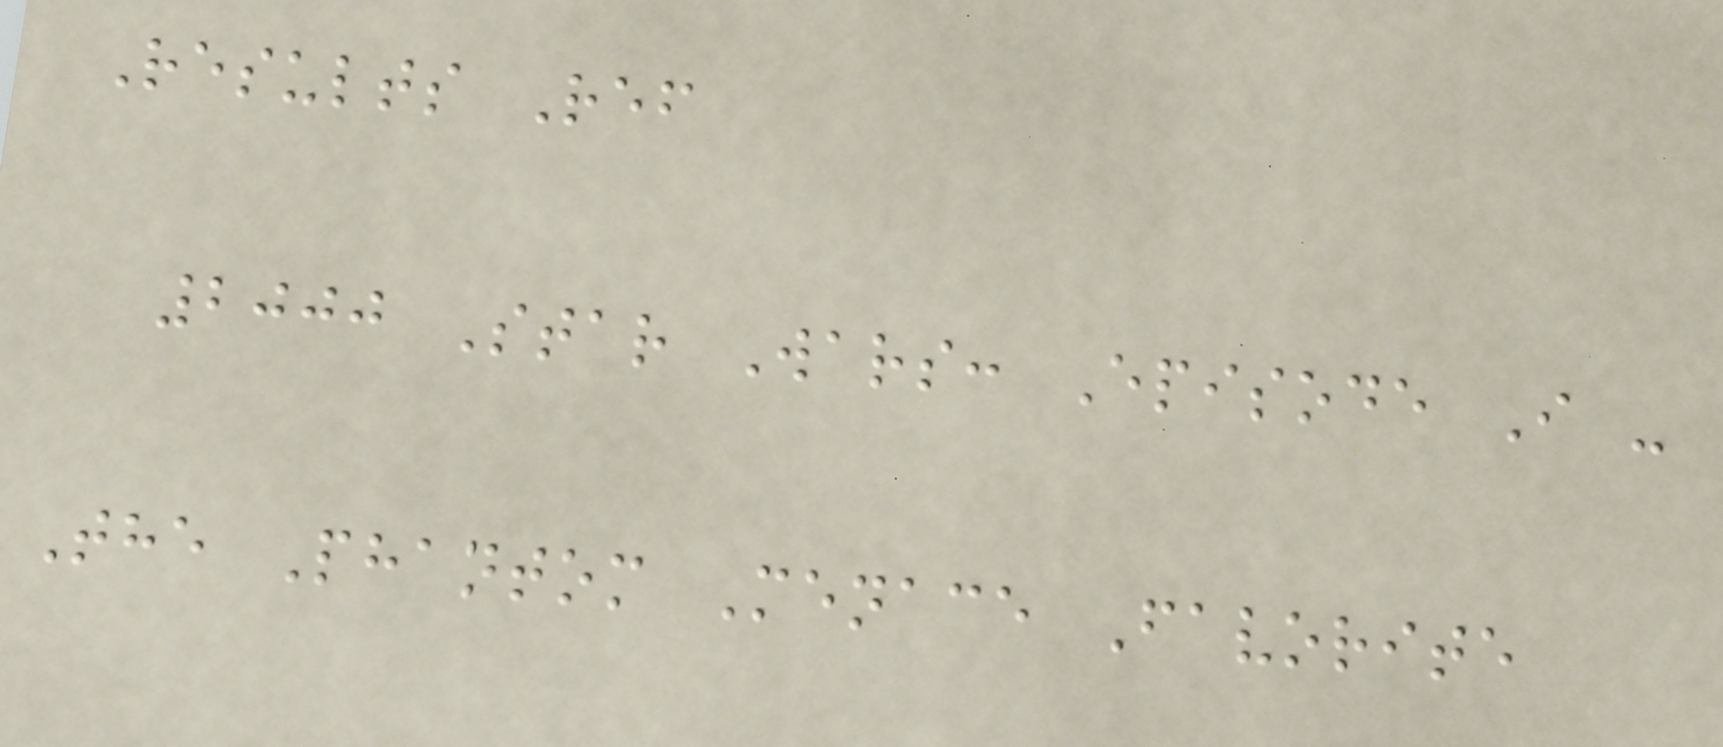Results Ref
2000 Star Wars: Episode I -
The Phantom Menace Favorite
